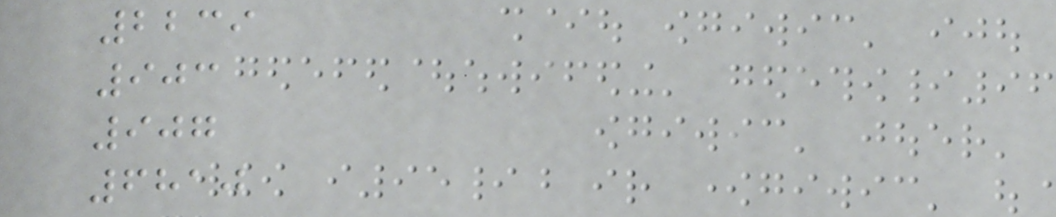2239
903
907
6810
